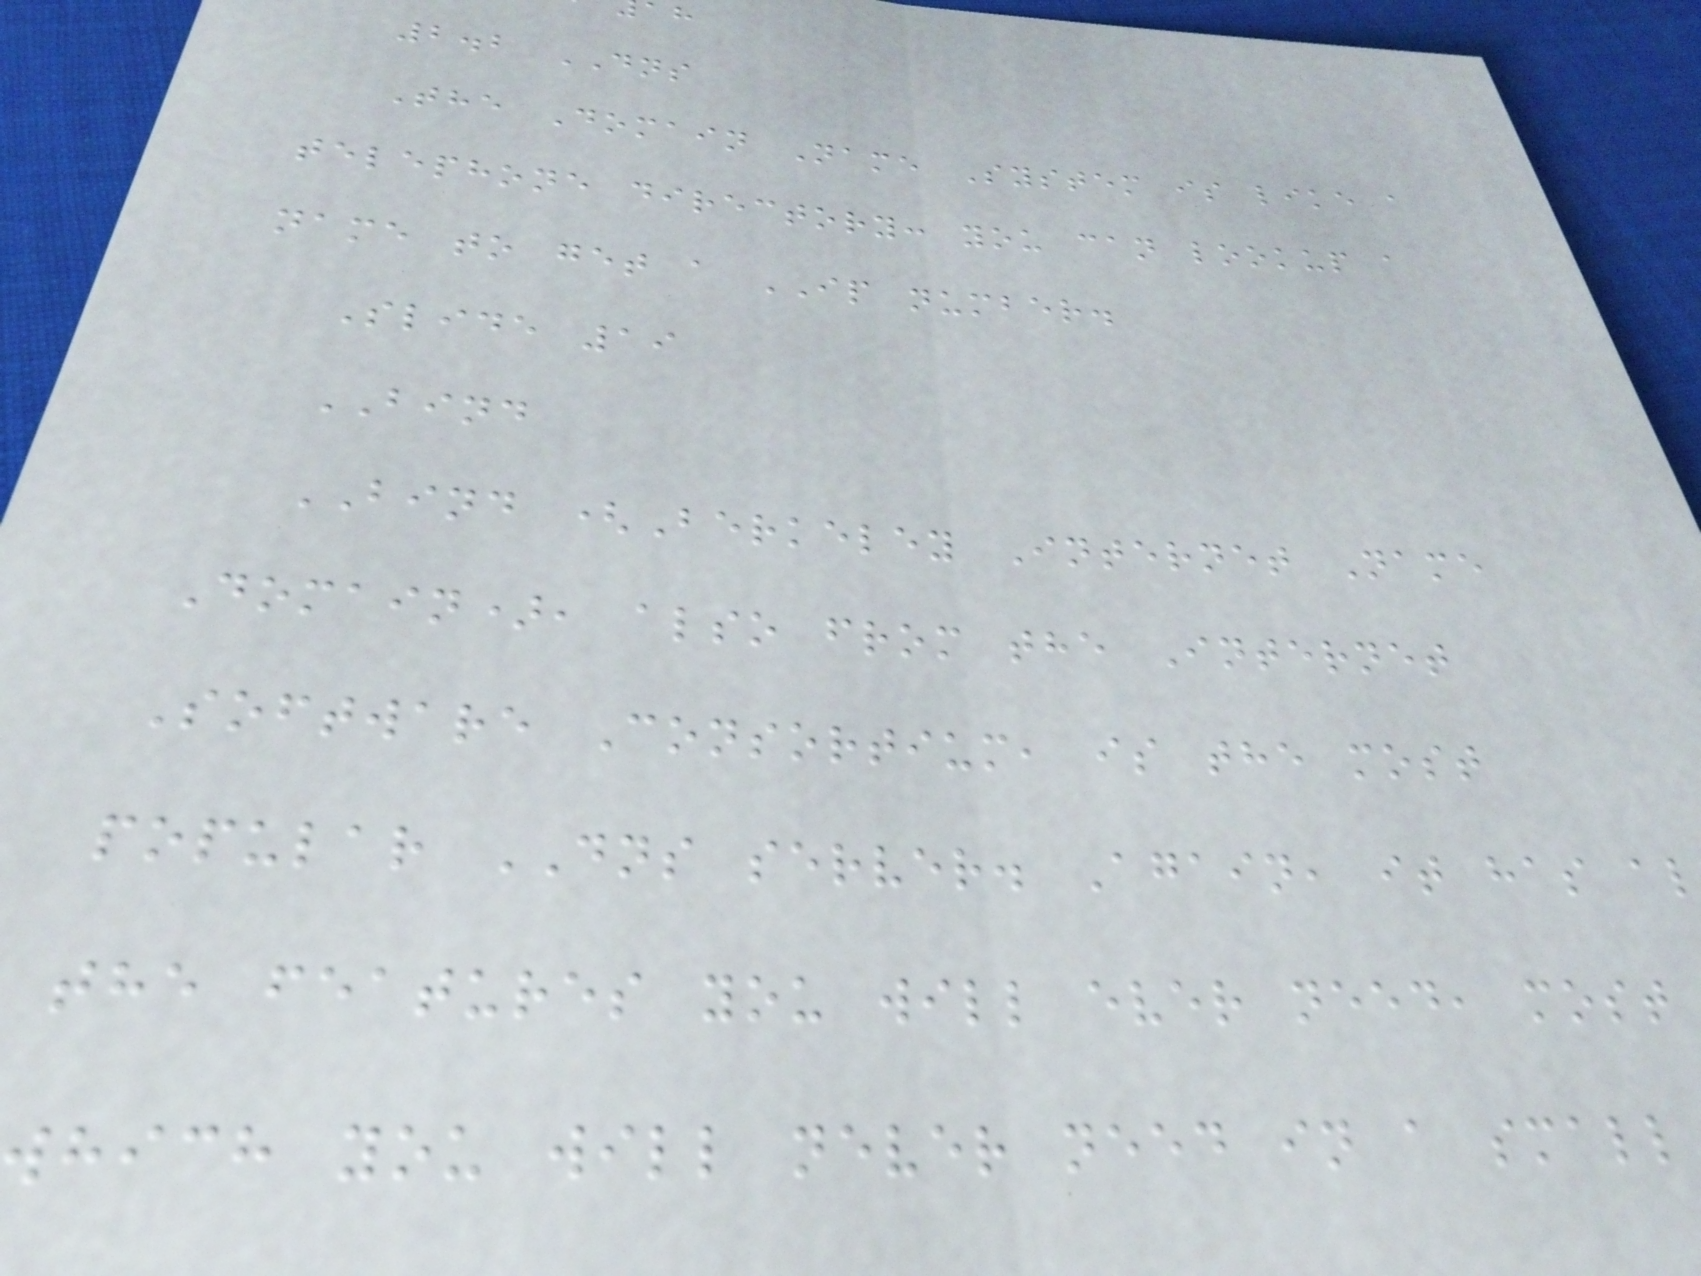2.2 DNS
The Domain Name System is like a
telephone directory: you can lookup a
name to get a IP number.
Slide 19
BIND
BIND (Berkeley Internet Name
Domain), also from the Internet
Software Consortium, is the most
popular DNS server. Again, it has al
the features you will ever need, most
hich you will never need in a small
